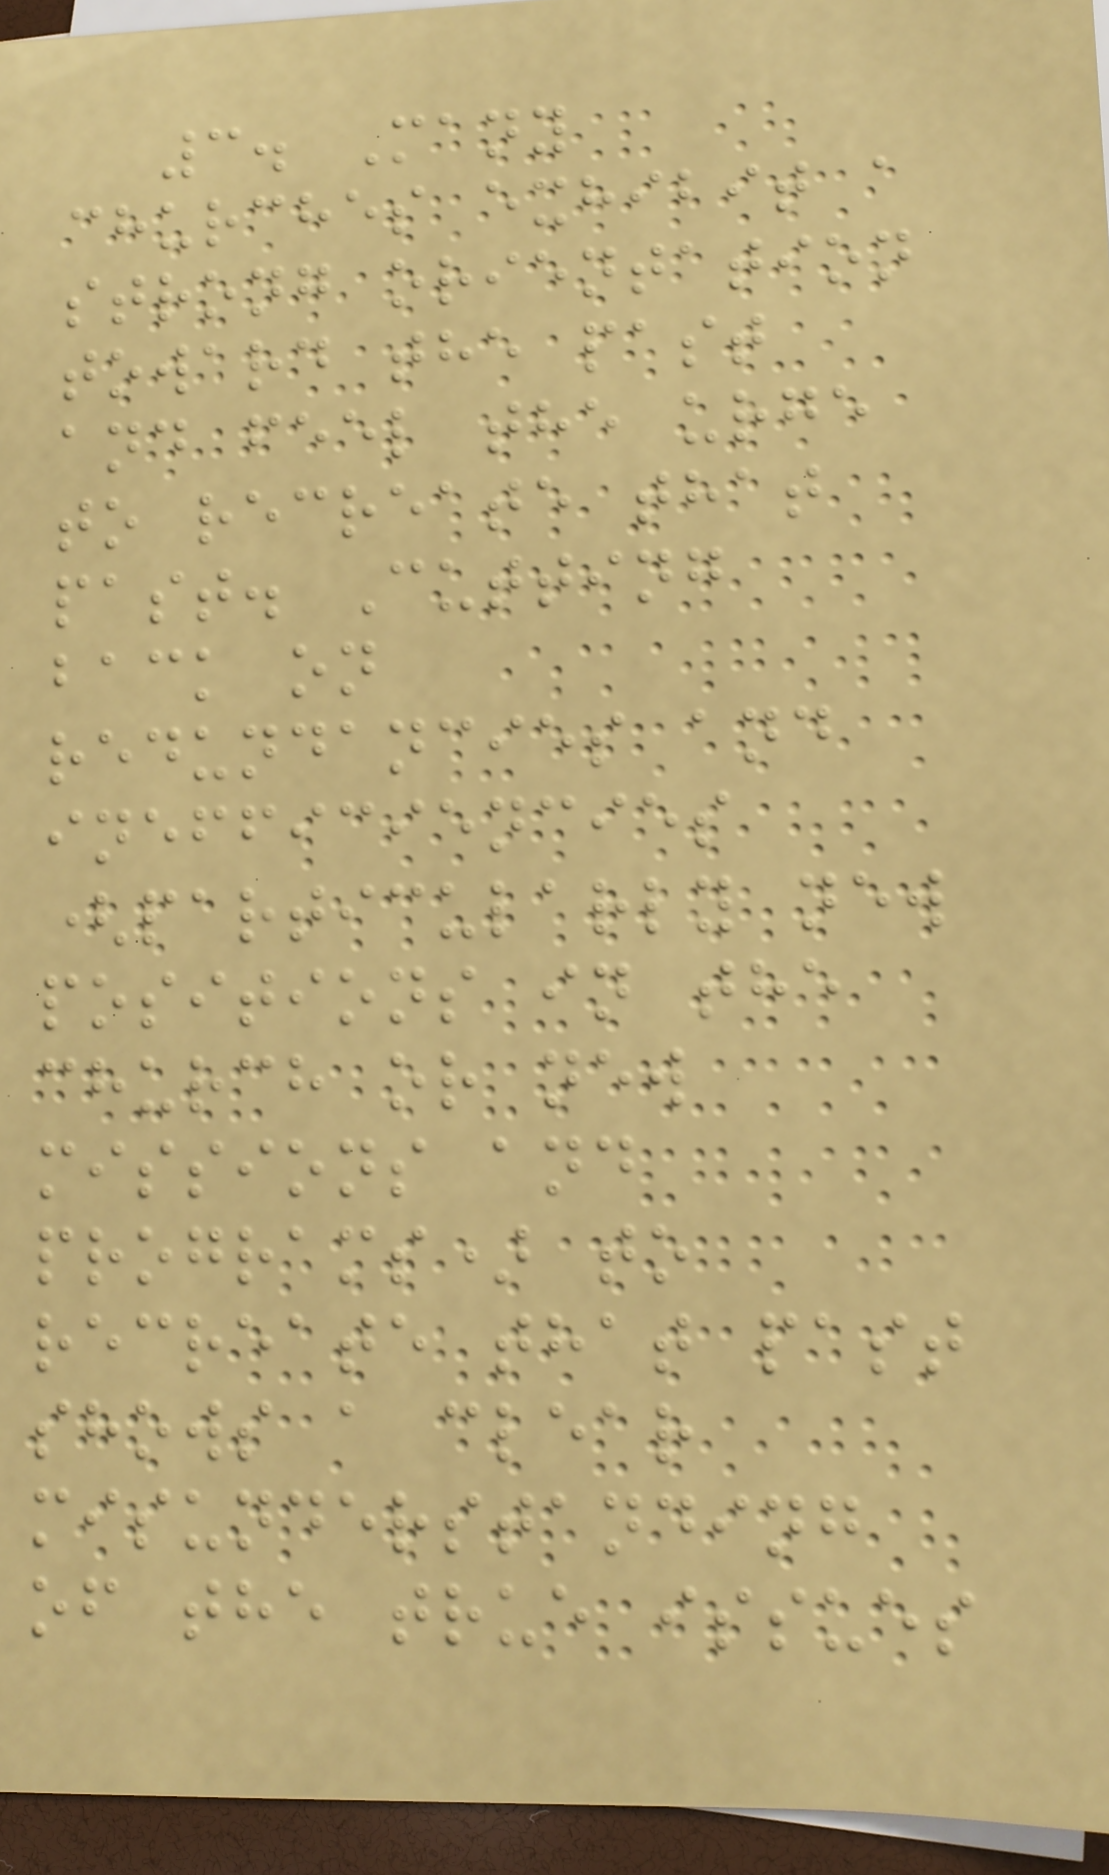3. Many
churches exhibit a
strong orientation
toward the past
and feel the urge
to recreate that
past. Cutting
back on
redundancies and
inefficiencies
(particularly new
positions in the
church or new
missions and
programs) to
recreate that past
shows a clear
misunderstanding
of the true issues
